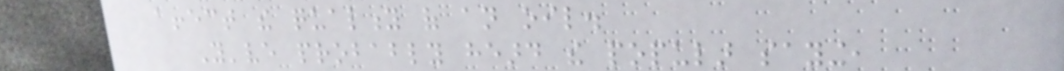affect the quality of an oil.
You've probably heard the popular saying,
